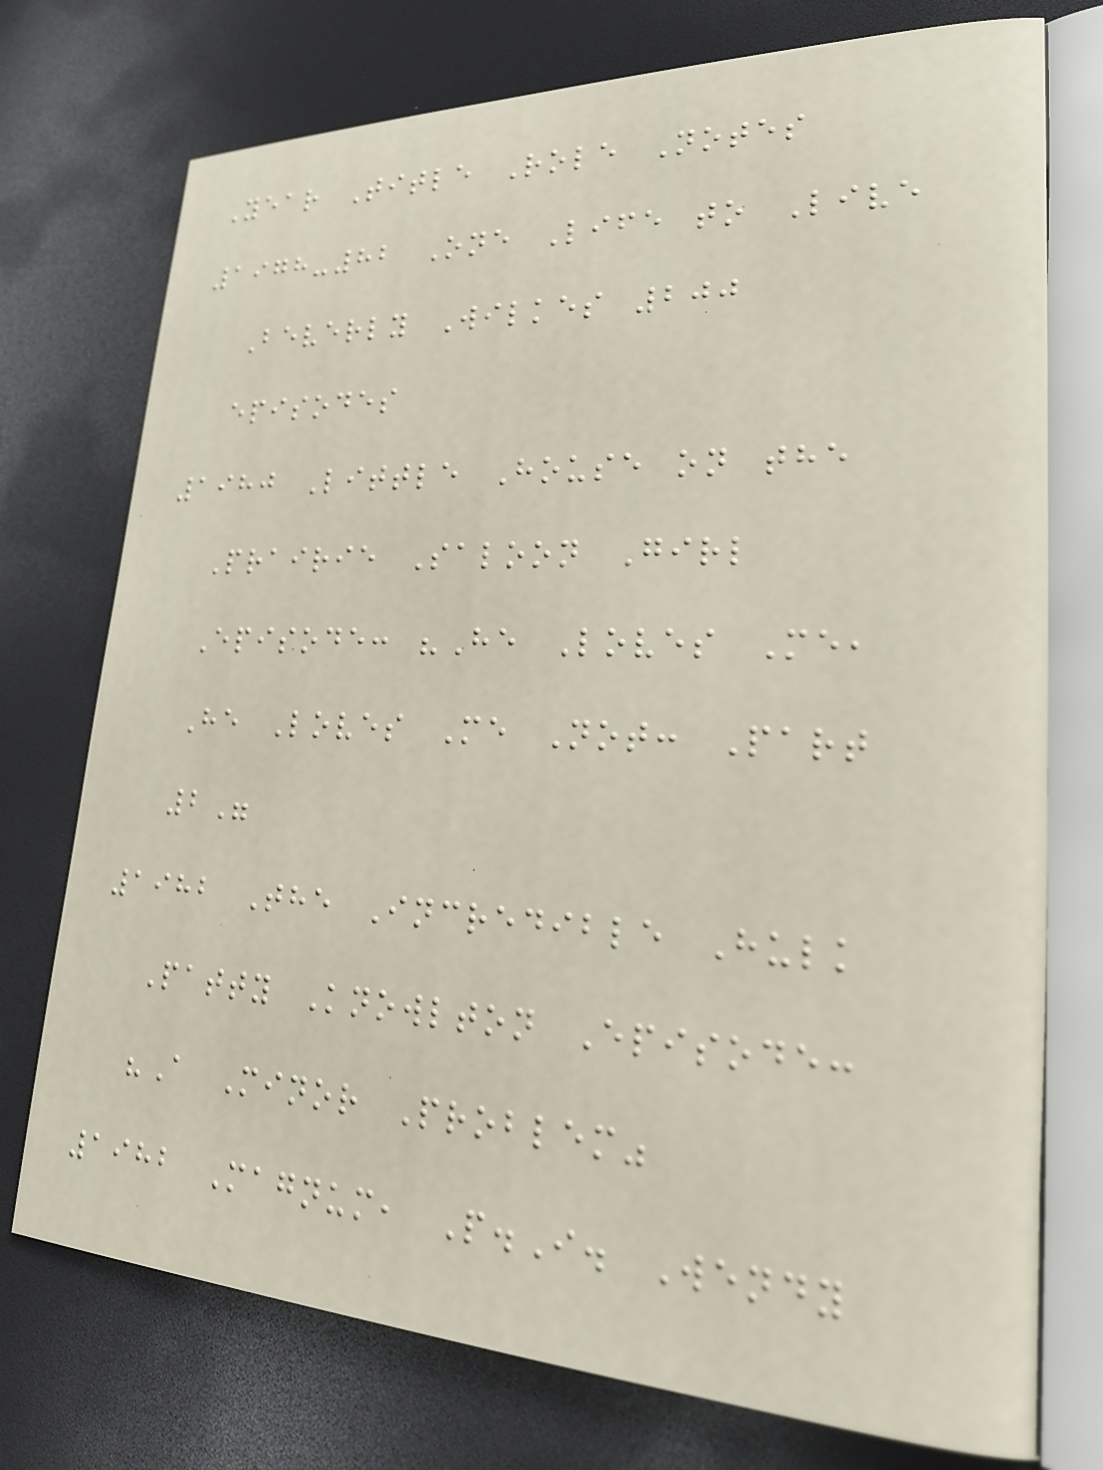Year Title Role Notes
1978-82 One Life to Live
Beverly Wilkes 200
episodes
1980 Little House on the
Prairie Saloon Girl
Episode: "He Loves Me,
He Loves Me Not: Part
2"
1982 The Incredible Hulk
Patty Knowlton Episode:
"A Minor Problem"
1982 Magnum, P.I. Wendy
